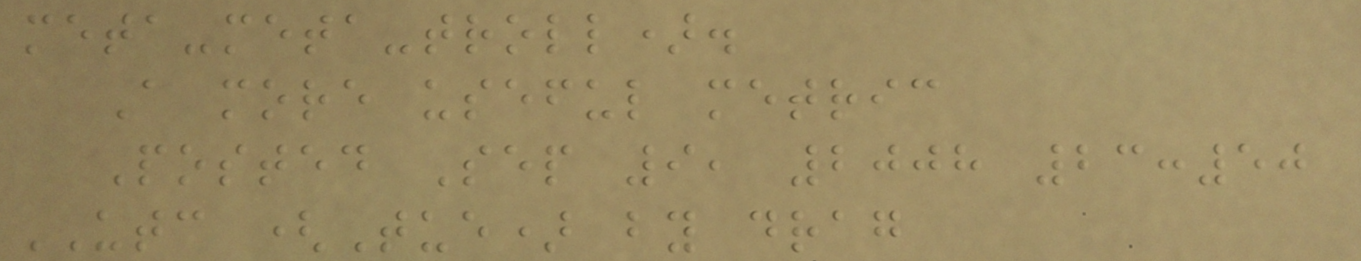meta-meta-troll).
A more useful metric
Posted Sep 9, 2008 23:50
UTC (Tue) by drag
